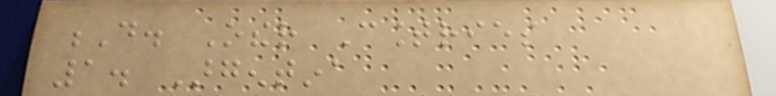D. Other Countries
1. Argentina
